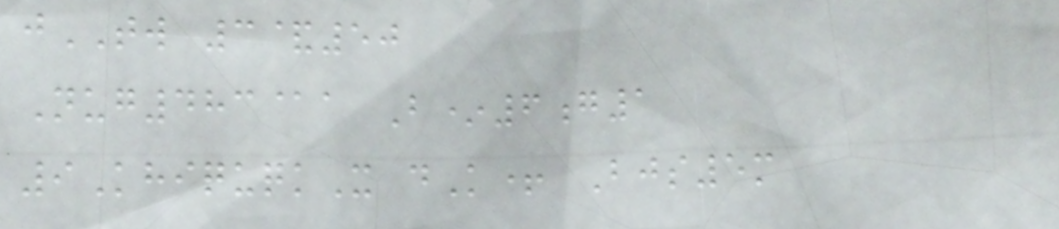jTW 3&50
Nug483@a B*6g1
9KhiquqkX dK+ Bjs5m
